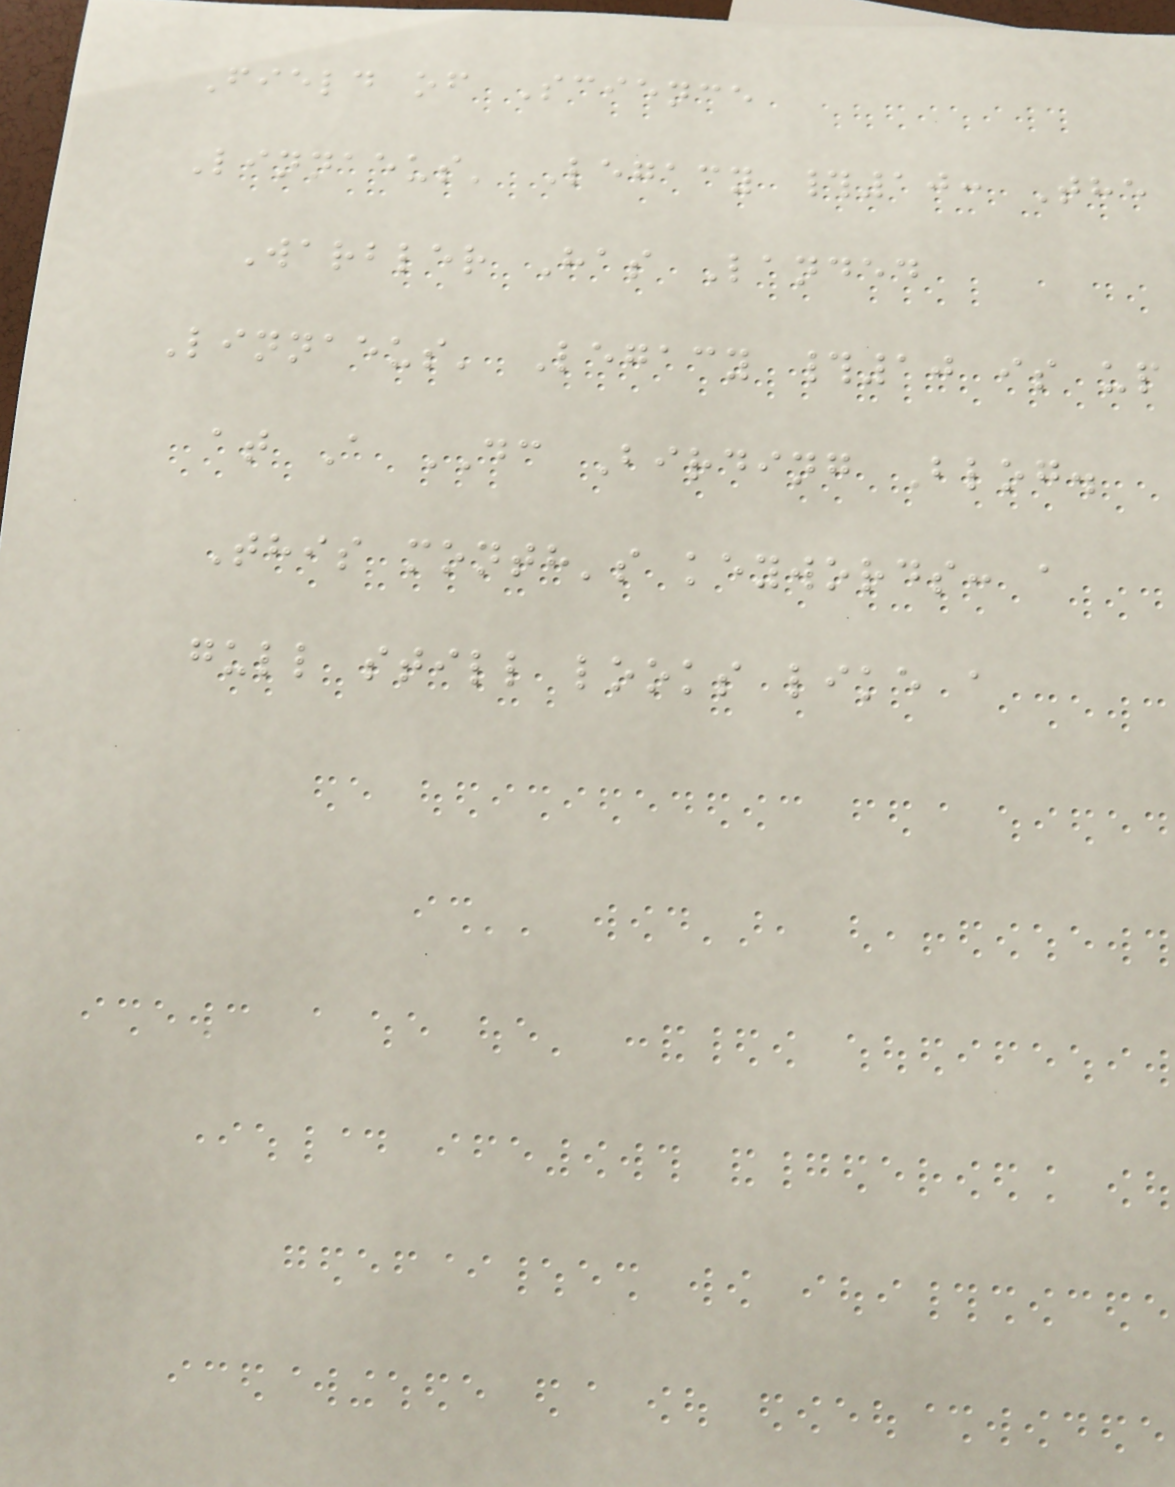Field of Science
Linnaeus' Legacy #10: The
Warbler Has Landed
Linnaeus' Legacy #10 is up
at A DC Birding Blog.
This month's keywords: a
gull still looks like a
